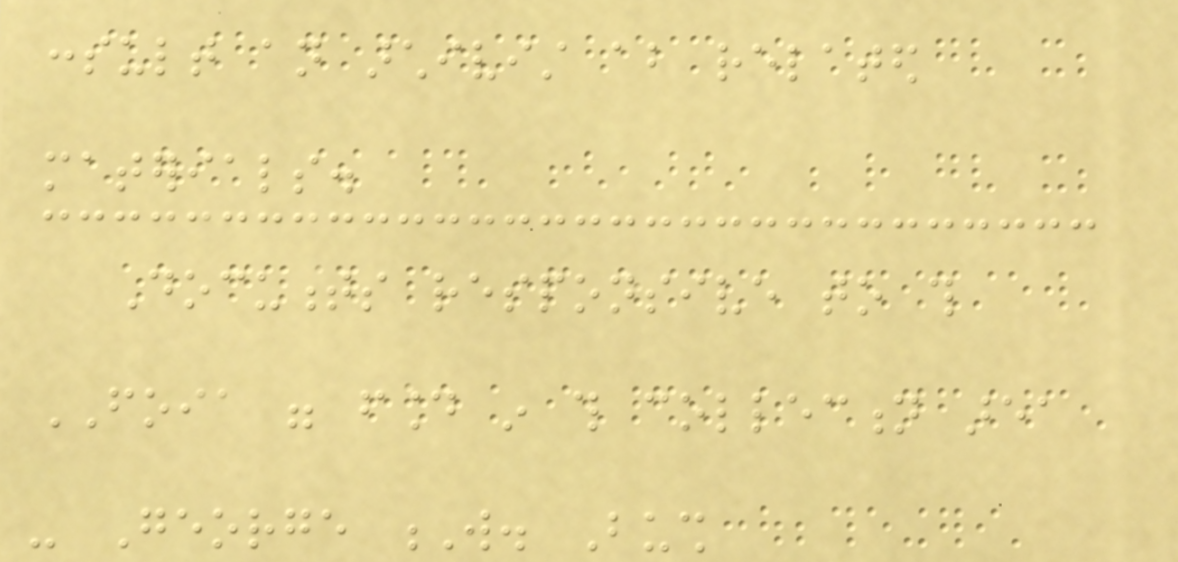consult an archivist about related
materials.
Documents responsive to this
FOIA were found in this collection area
- George W. Bush
